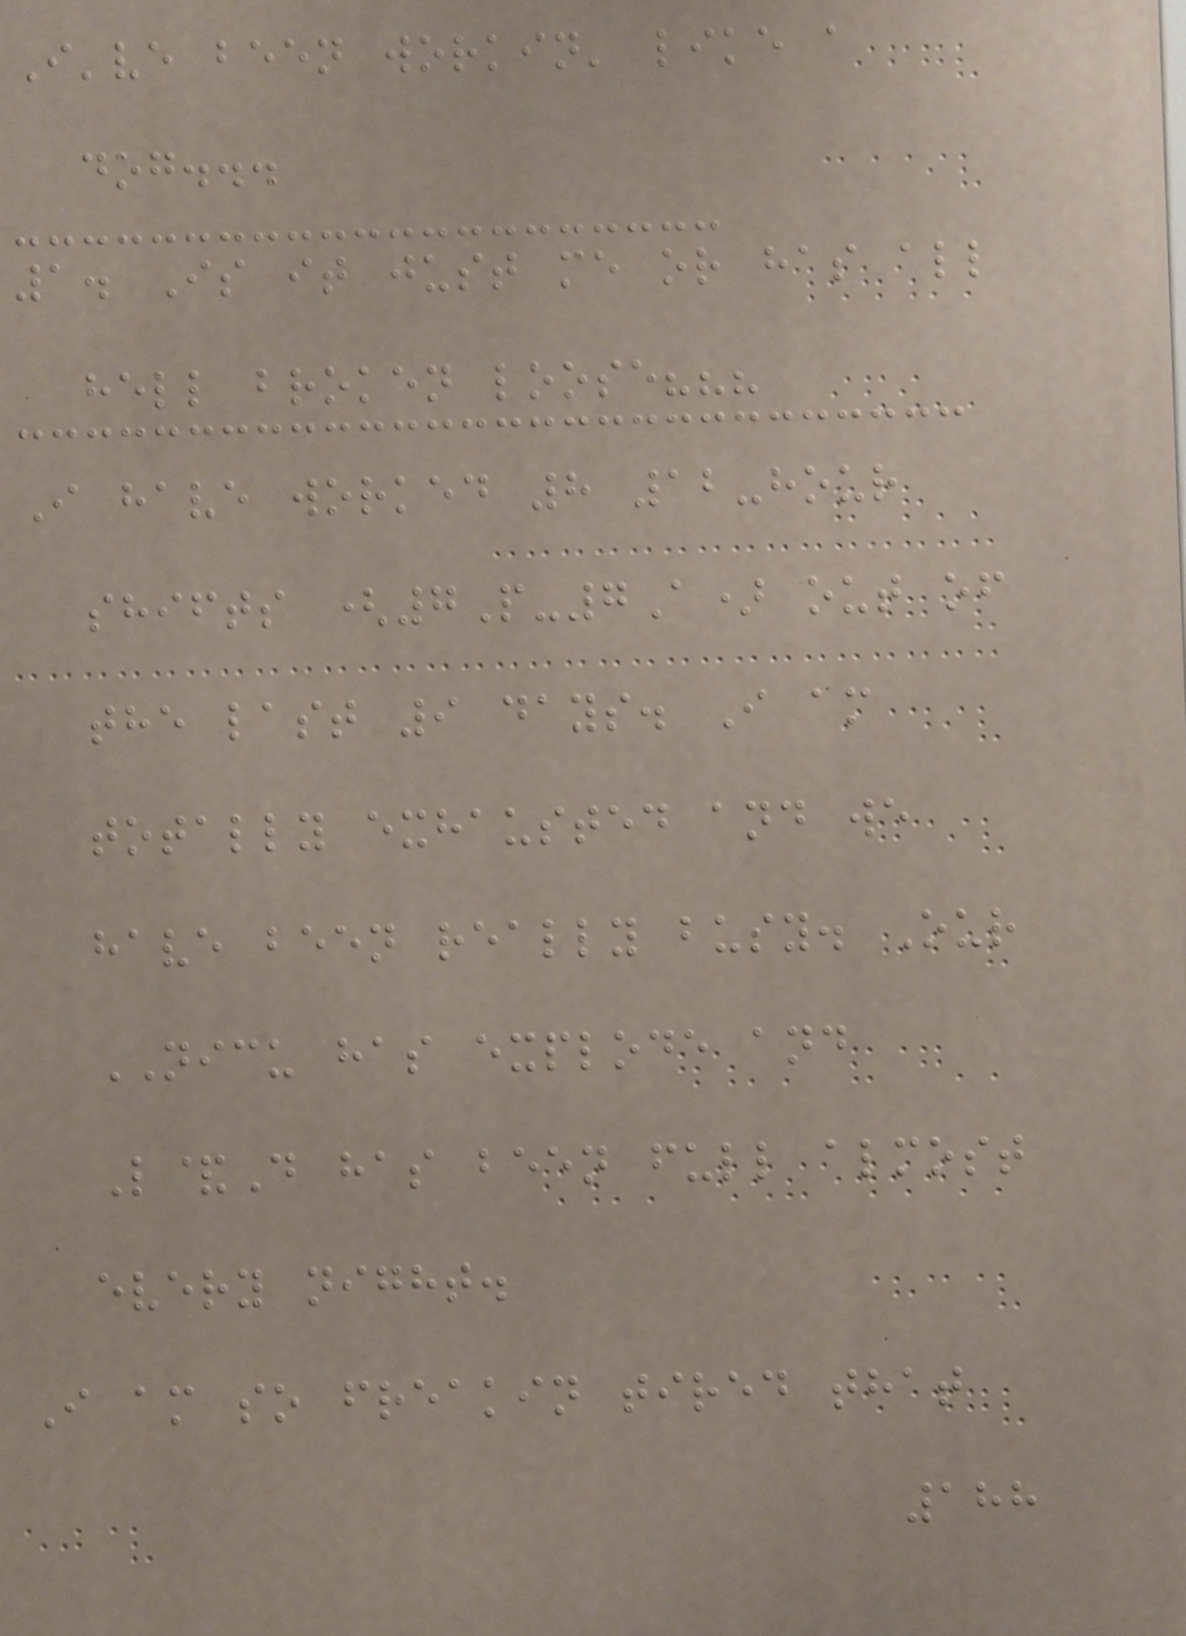I've been workin' like a
dog...
1. Is it just me or has all
hell broken loose???
I have worked 8 12-hour
shifts (7P-7A) out of
the last 9 days. I am
totally exhausted and we
have been really busy. Our
NICU has explode and
L&D has been full almost
every night.
I am so freakin tired that
188
